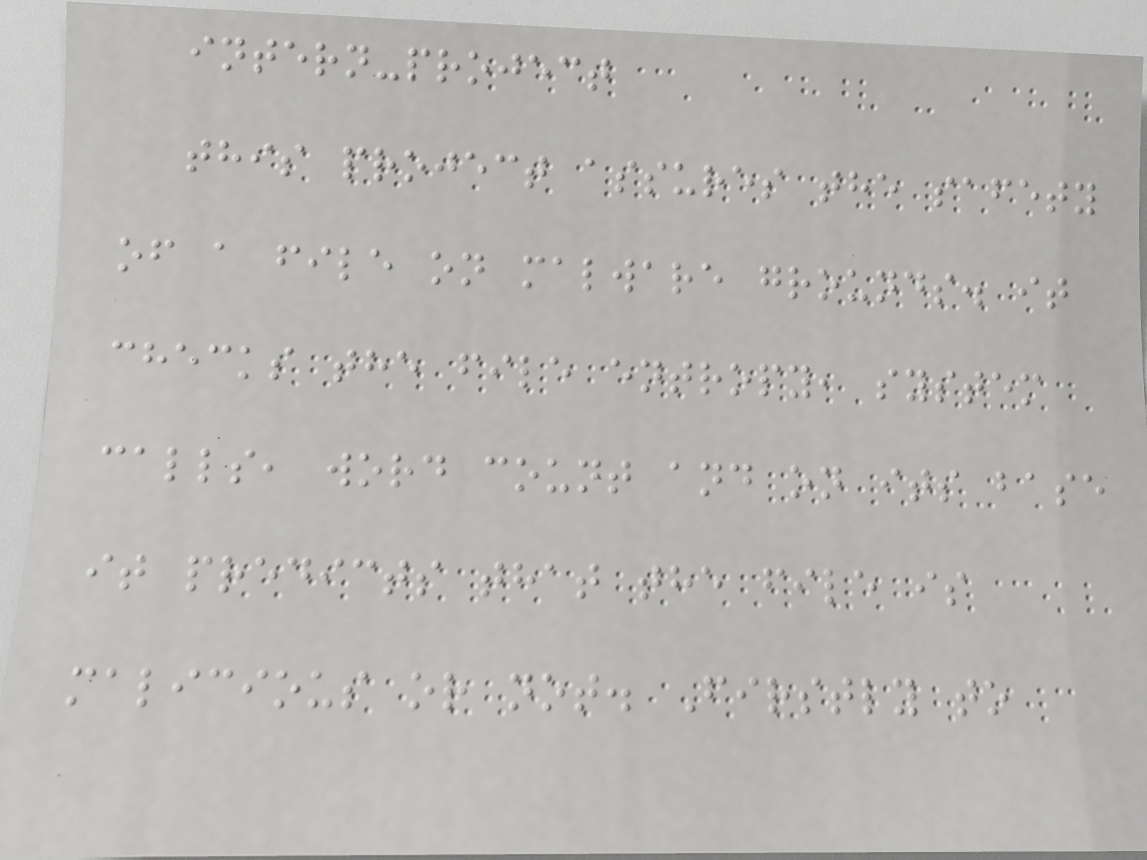intern-project
this project assures the safety
of a file on malware grounds. it
checks the file entropy, system
calls, word count and on its base
it predicts that the file is
malicious or not. Firstly to
